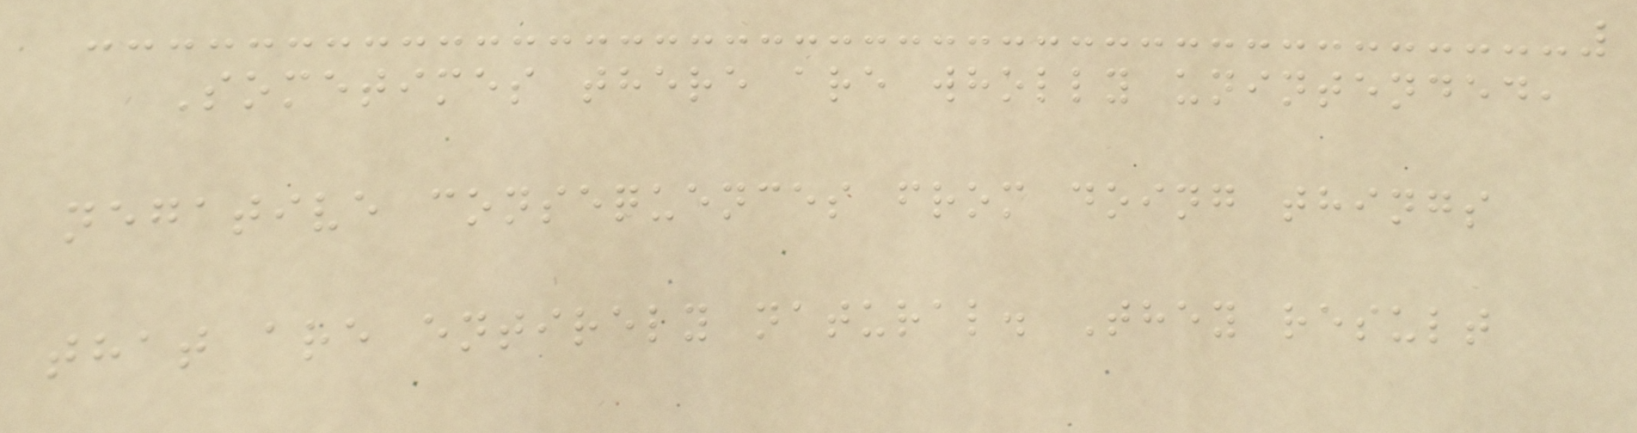Sometimes there are wholly unintended,
negative consequences from doing things
that are entirely natural. They result
